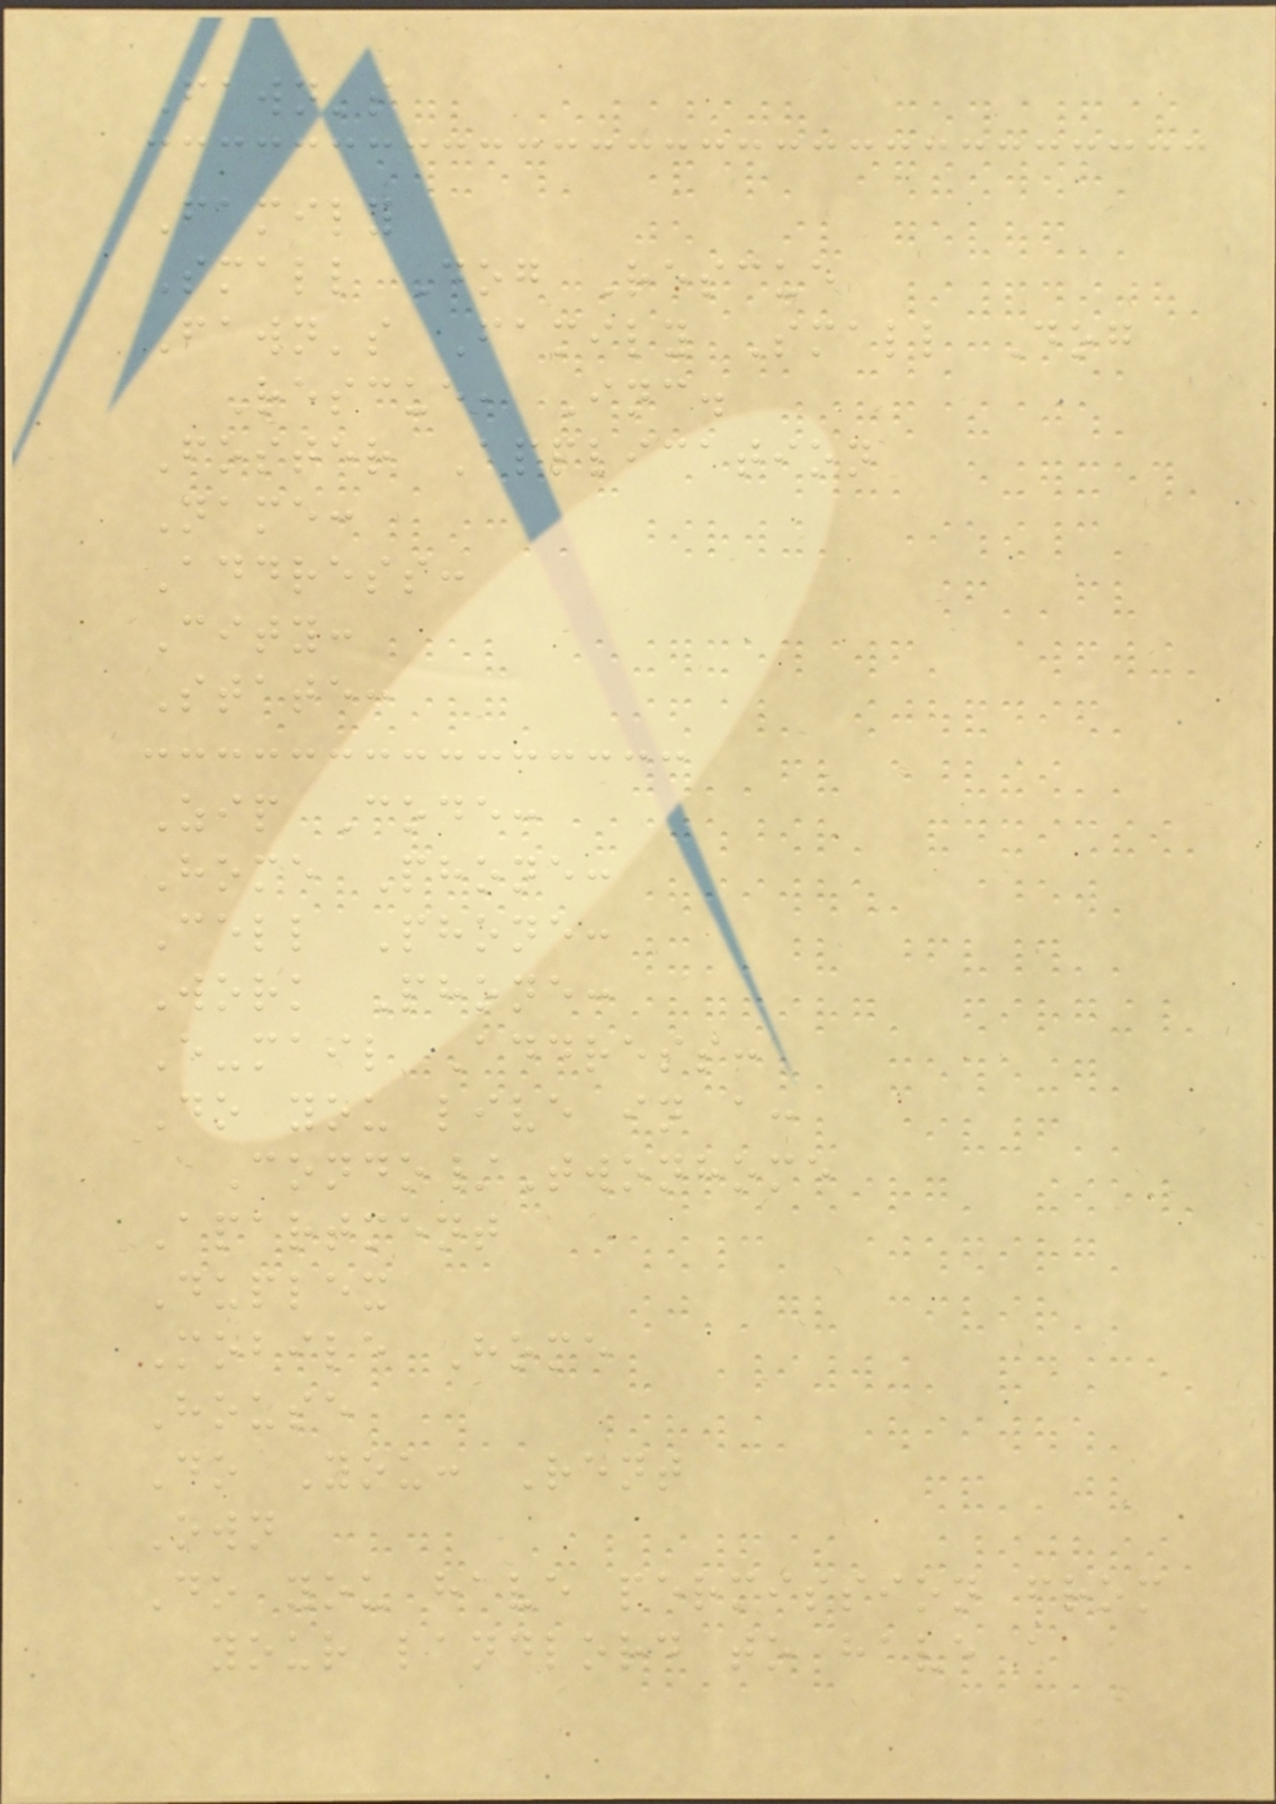Fawn's
Family
Small Dog Rescue
Fawn's Family Small Dog
Rescue, Inc.
Foster Application
Name:
Address:
City:
State:
Zip Code:
Home Phone:
Cell Phone:
Work Phone:
E-mail Address:
Do you live in a:
Condo/Twonhome
Apartment
Duplex
Mobile Home
House
Do You: Rent
Own
Do you have permission from
your landlord to have a
